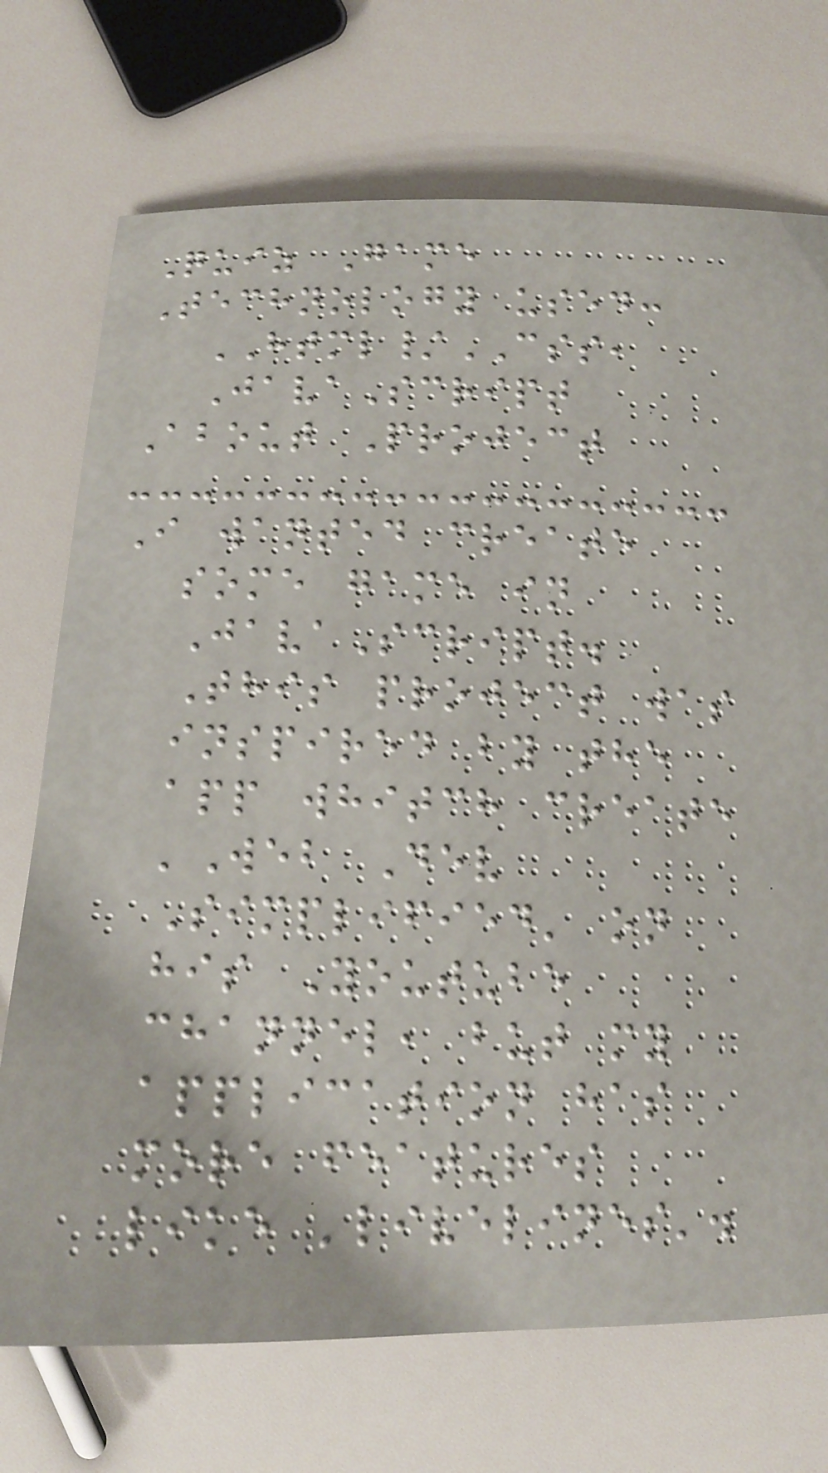Quiz Game
Technology used:
HTML/CSS,
JavaScript
About Project
I wanted create
some game in
JavaScript.
This project was
inspired by the
app whitch create
'Web Dev
Simplified' on
his Youtube
channel, but my
application has
more features
like 'livelines'.
